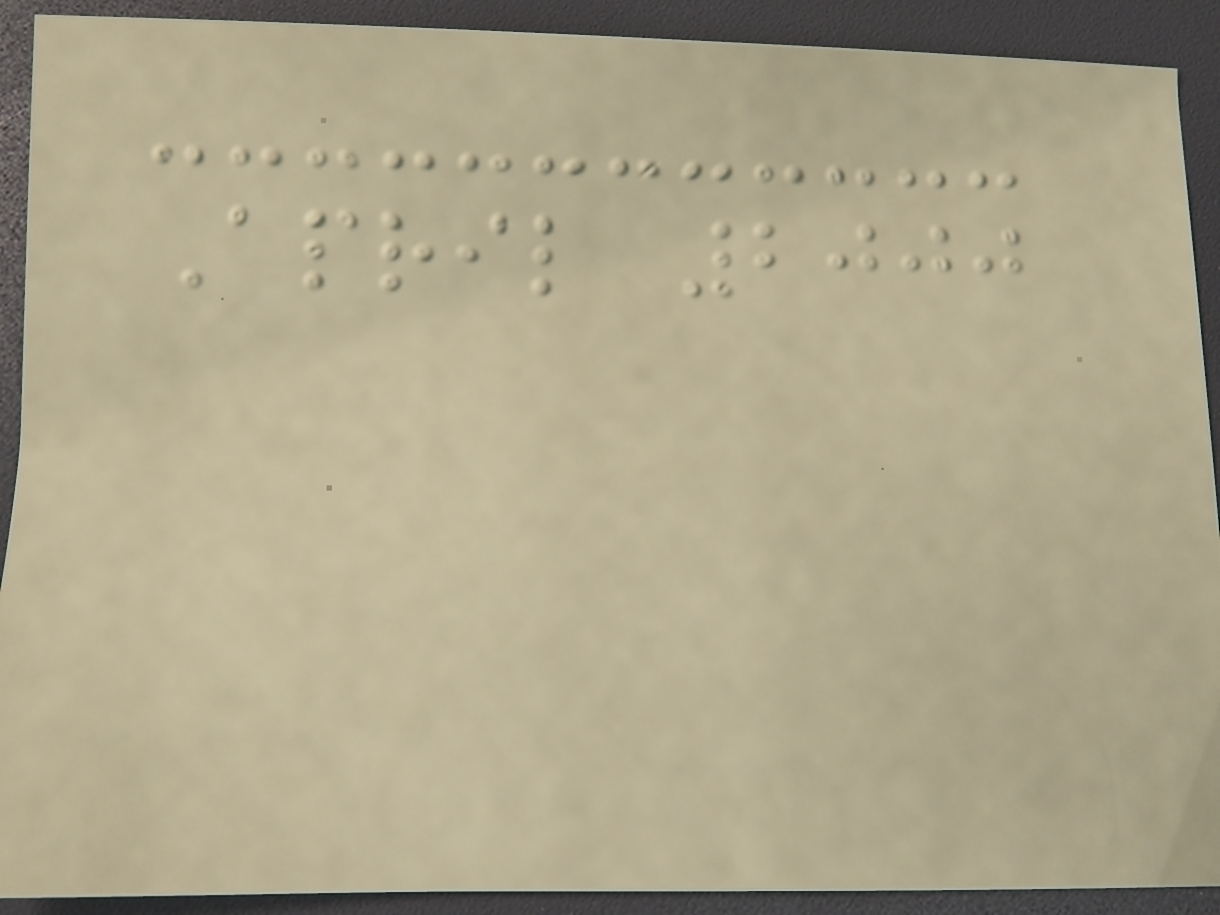April 2000
